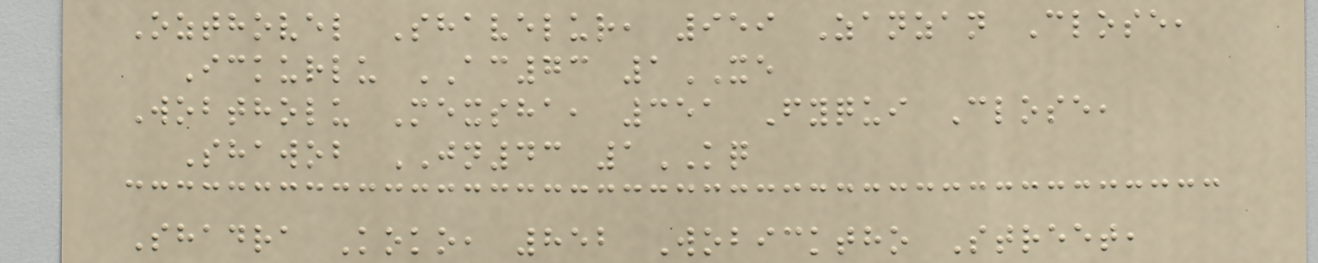Ozthovel Shavelur, 959 Zanzan Close,
Ickurlu AC73 1XE
Wobtholu Mexsha, 351 Fyqui Close,
Shawob JN43 1KQ
Shadra Koko, 852 Wobicktho Street,
